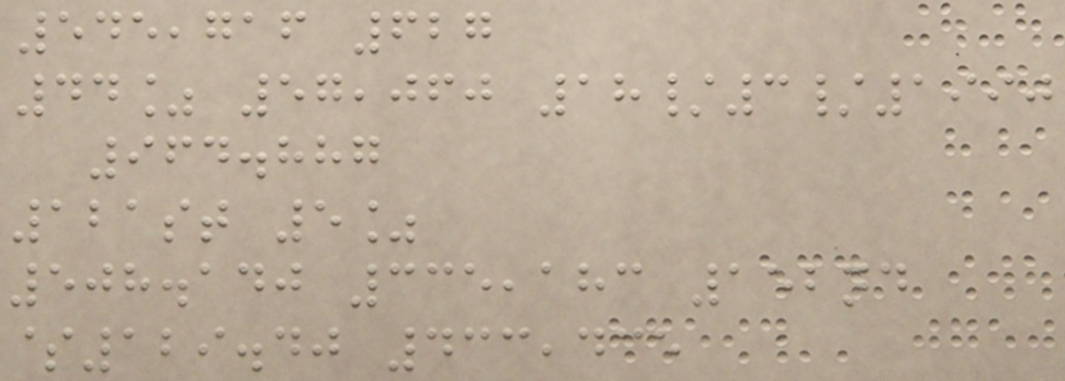545,716 627
44% 57,060 18/3/1990
964.887
121st 5%
508.140 335,183 152nd
$129.40 433,435
